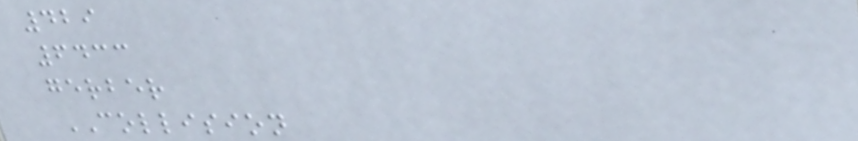429
6433
gerber
COLLISION
